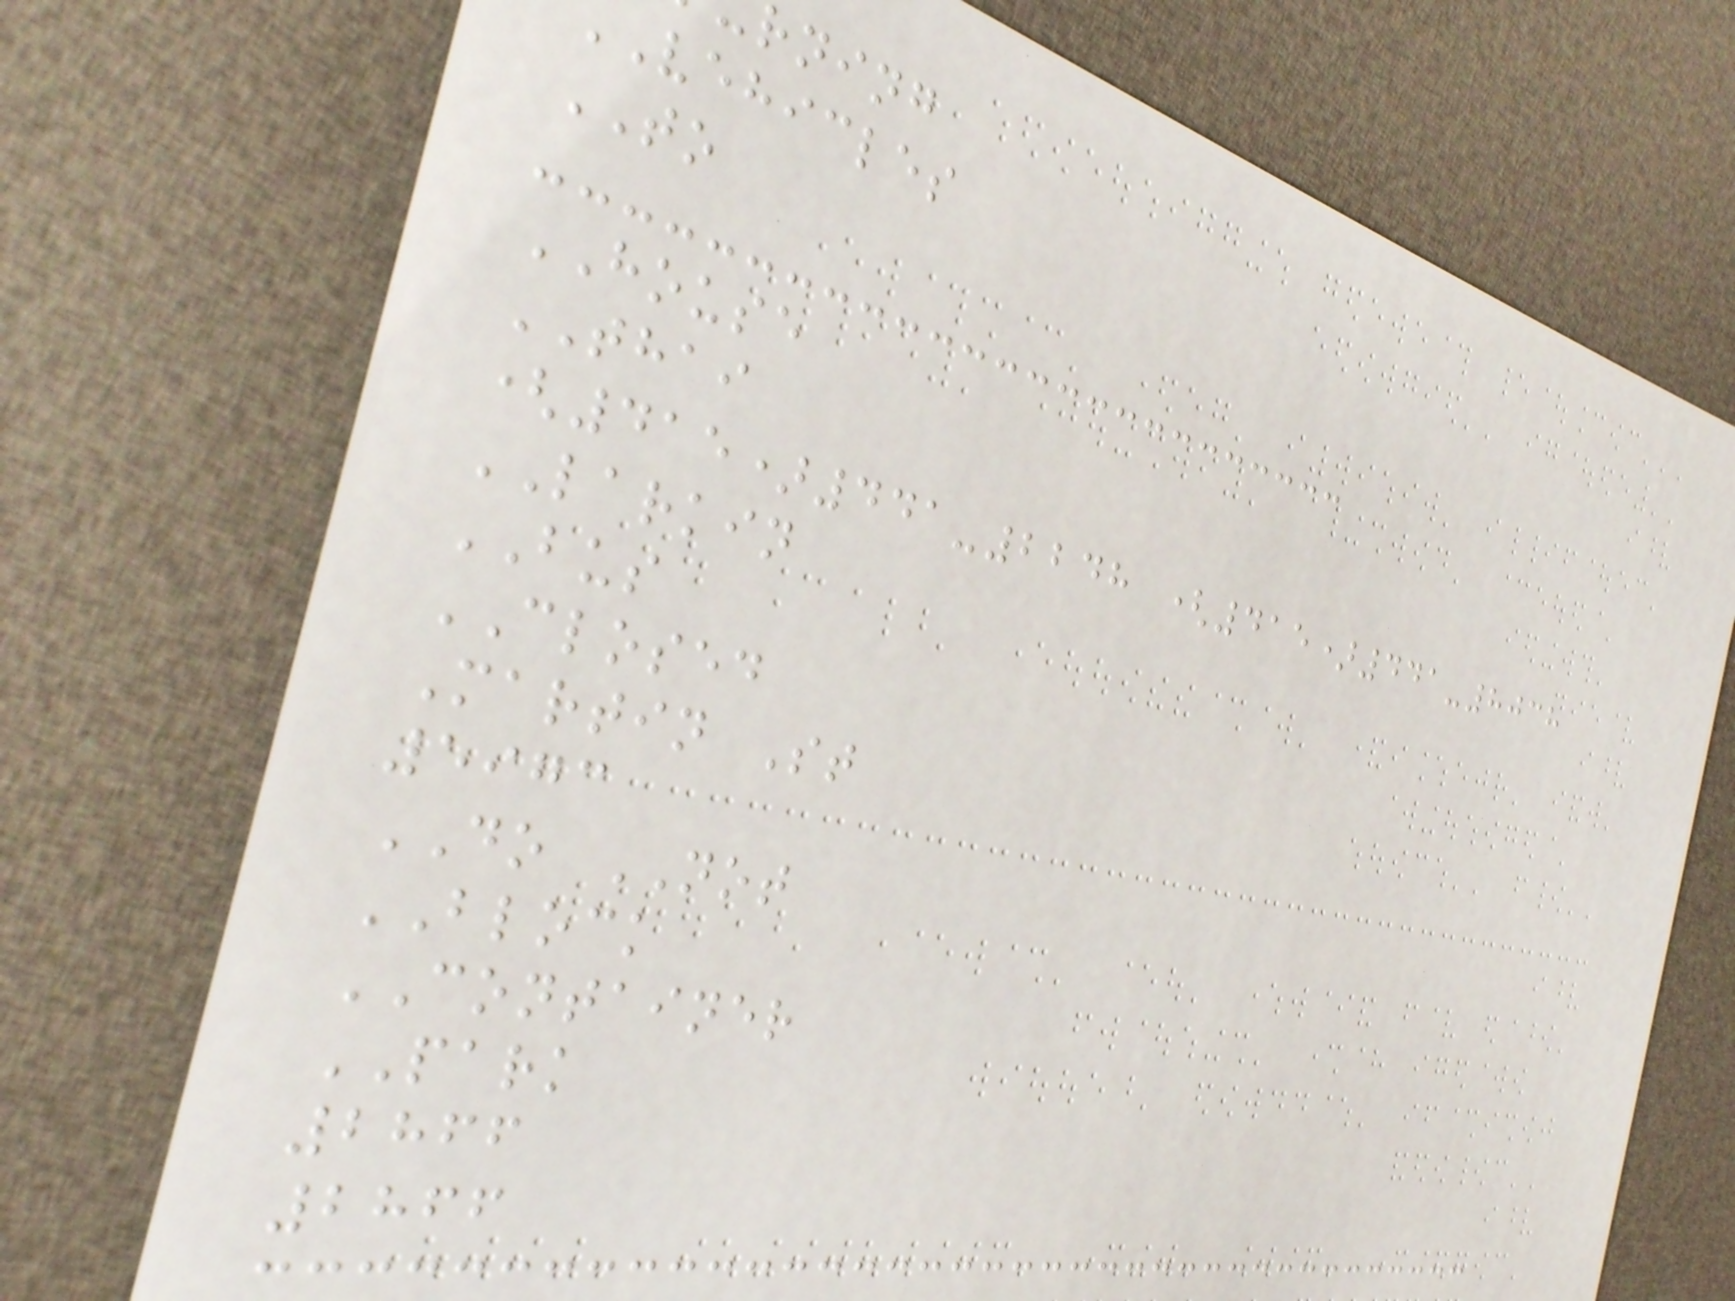rning
vehicles
TO
HOUSE
THAI
(415)441-2248 (415)441-8038
LARKIN
BUS
CLOSED
Martin St
5973
DO NOT
BLOCK
CONTAINER
PARK
2866
2866
